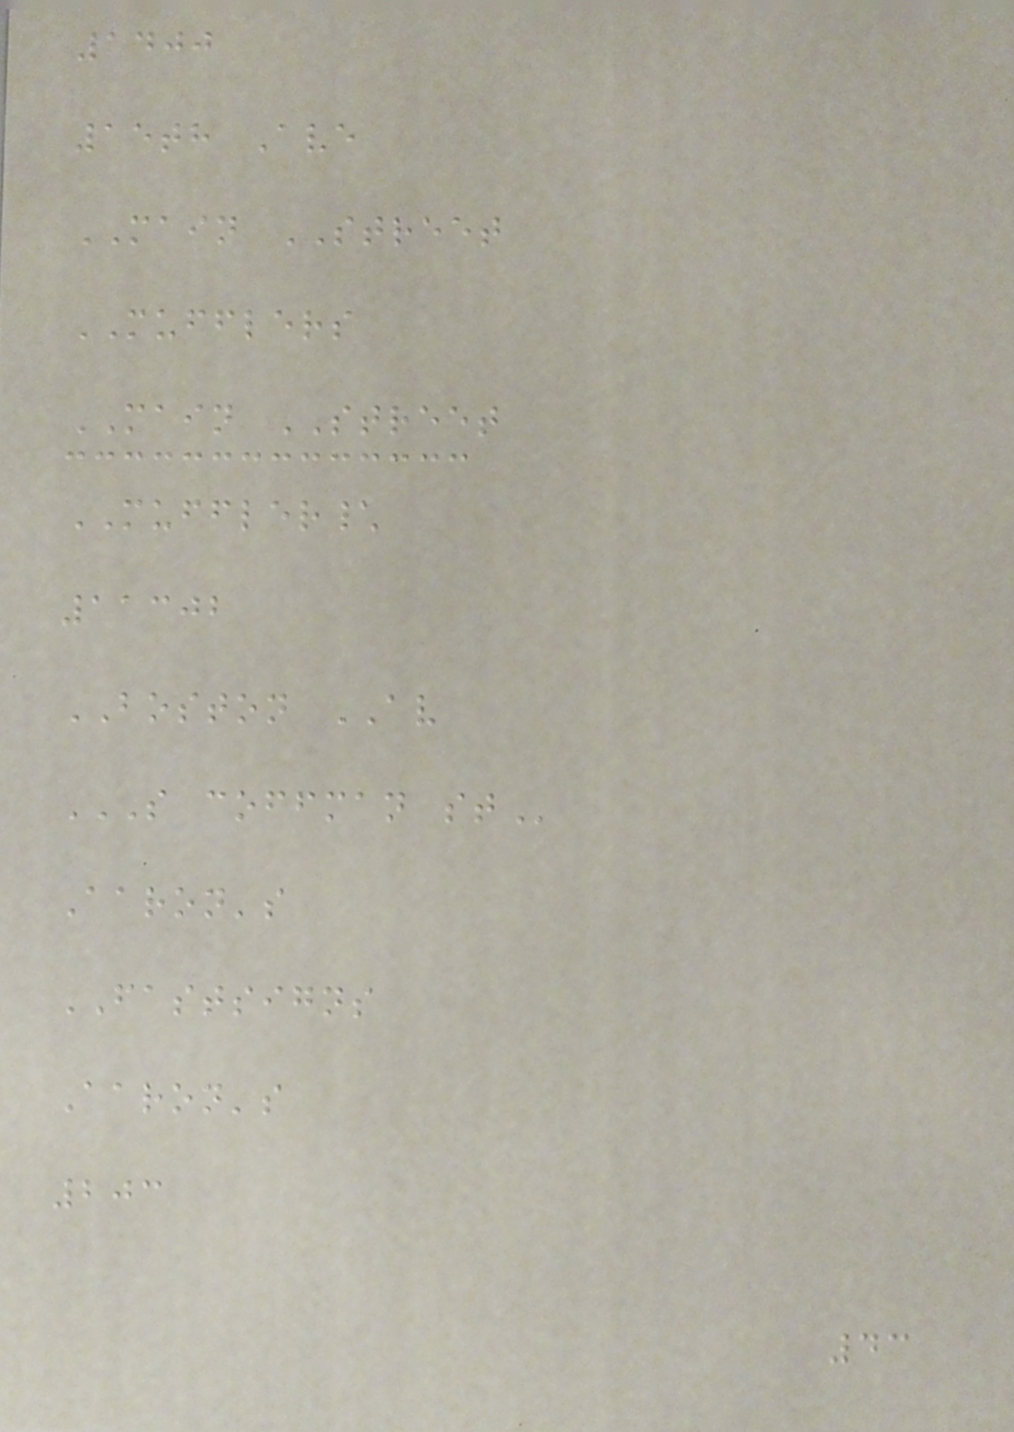1400
15th Ave
MAIN STREET
MUFFLERS
MAIN STREET
MUFFLER\
11302
BOSTON AV
S COFFMAN ST
Aaron's
FASTSIGNS
Aaron's
203
43
